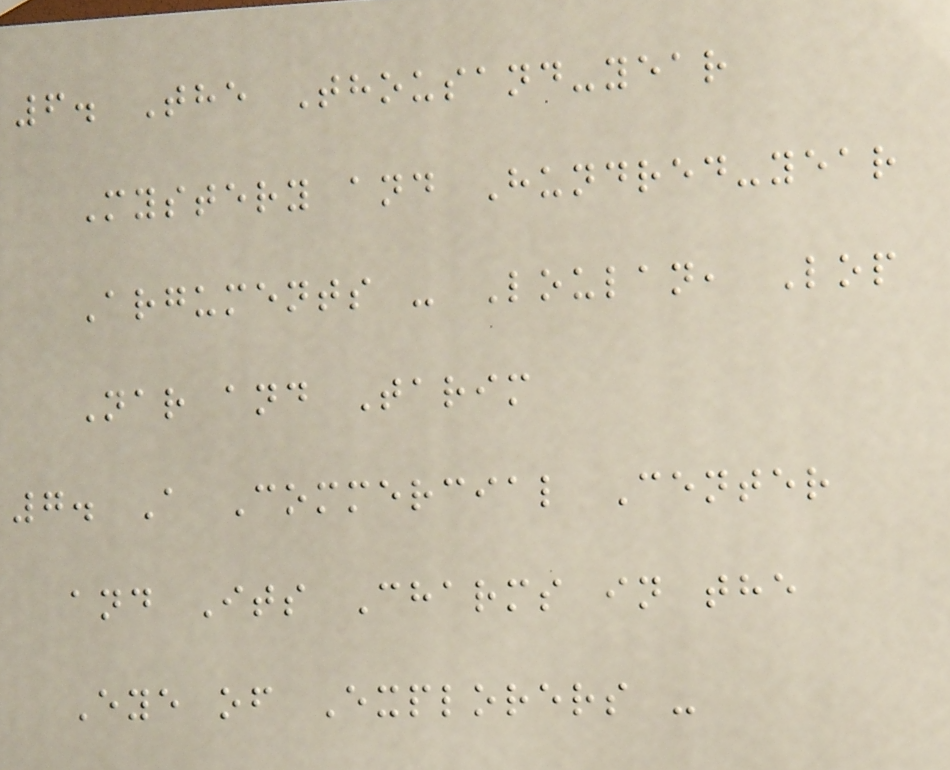6. The Thousand-year
Mystery and Hundred-year
Arguments - Loulan, Lop
Nar and Tarim
7. A Commercial Center
and Its Charms in the
Eye of Explorers -
